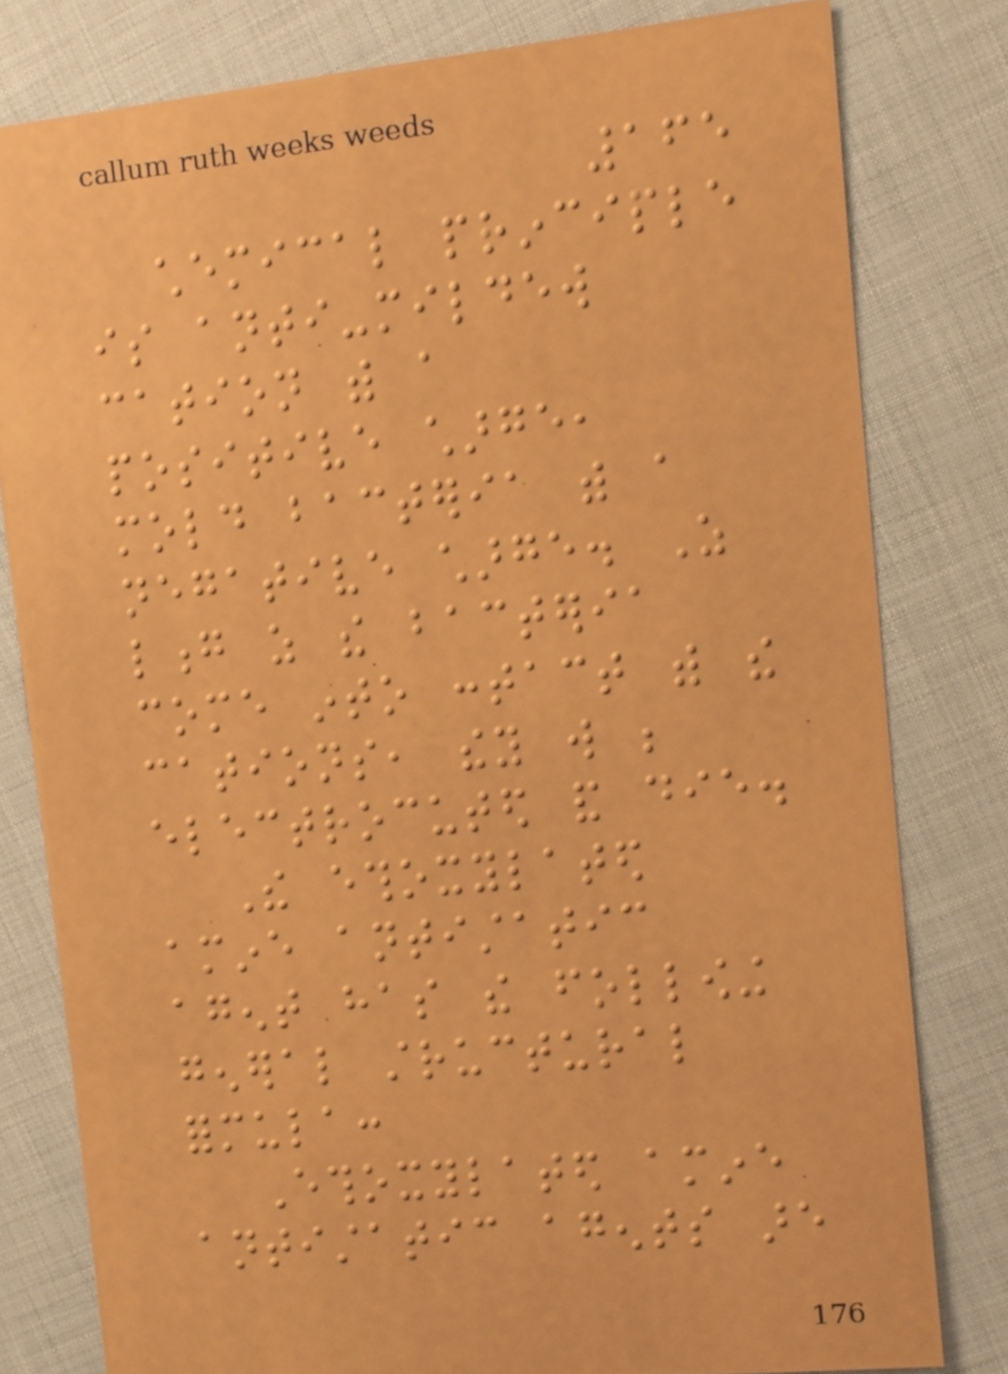165
chemical principle
is anti-mildew
cation with a
positive charge,
mold bacteria with a
negative charge. As
long as the bacteria
come into contact with the
cations, they will be
electrocuted and die.
The ethoxylated
amine antistatic
agent has the following
general structural
formula:
Ethoxylated amine
antistatic agents are
